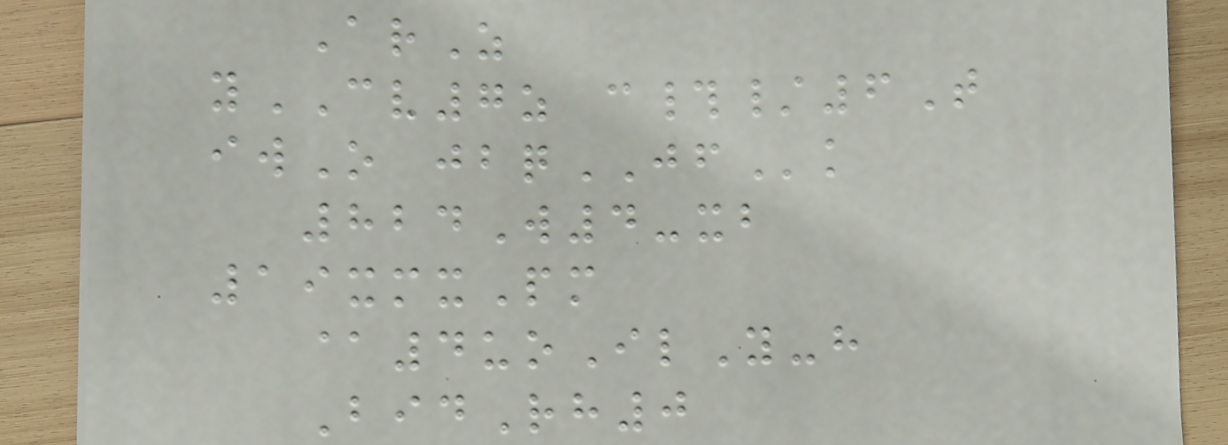ArZ
yCV7z c#/6T
iwO jbqJFk
824W4-xb
19xmxPm
@4uoIlY-h
BidRh0
